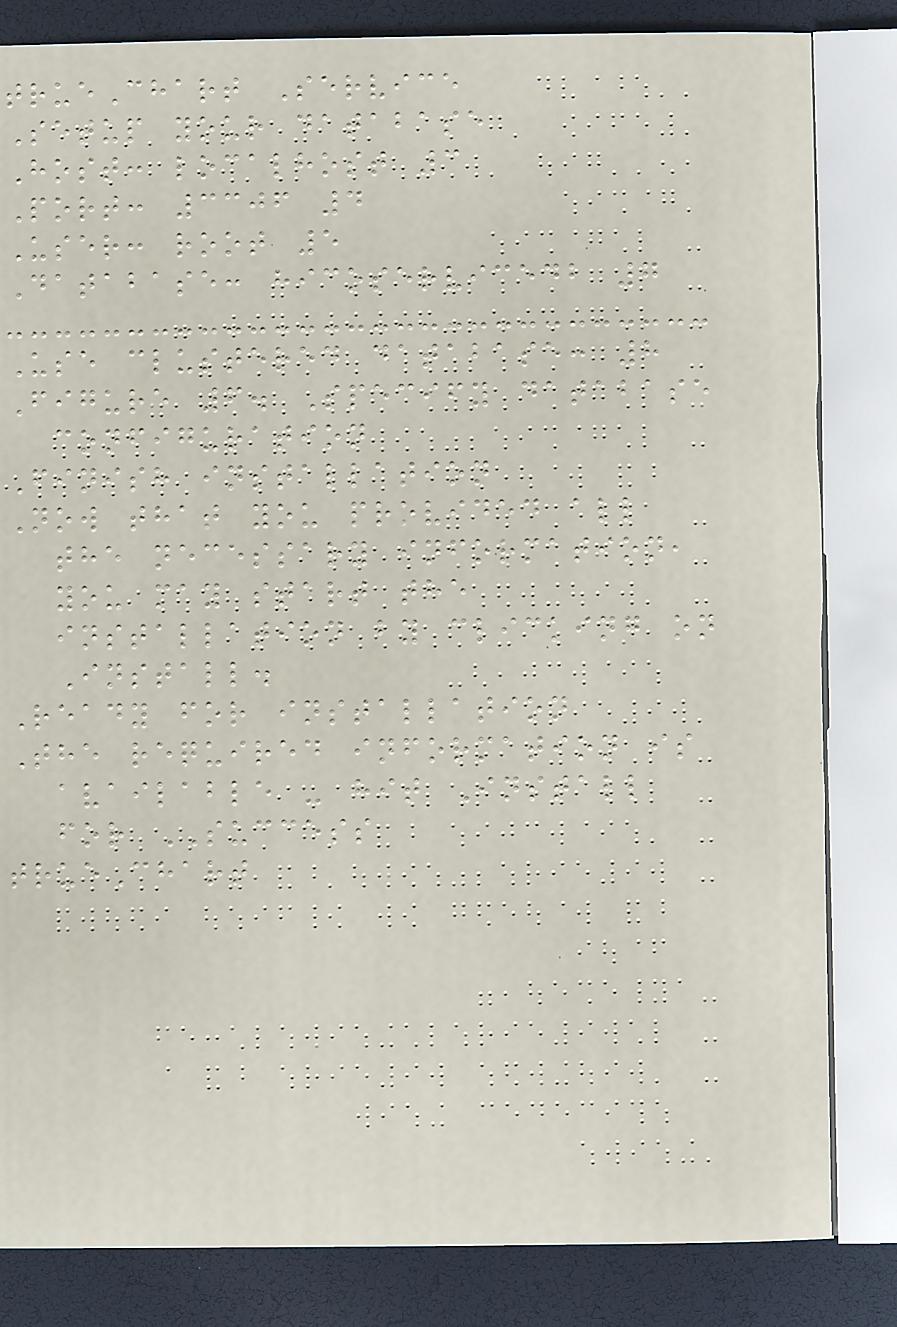trueChart Service
Setup your database
Host: localhost 3
Port: 3306 4
User: root 5
Database: hicoservicedb 7
Use clustered database: 8
Figure 6. Specify database
configuration
Finish installation
Now that you provided all
the necessary information,
you may start the
installation by clicking on
Install.
Ready for installation
The required information is
available - hit Install
for SUCCESS
trueChart
